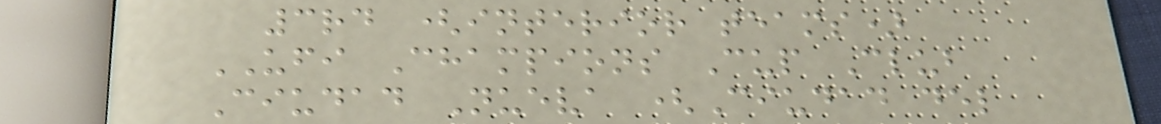3rd (interior teams)
UFI Champions Cup Club
Ciudad Nueva (Ciudad del
